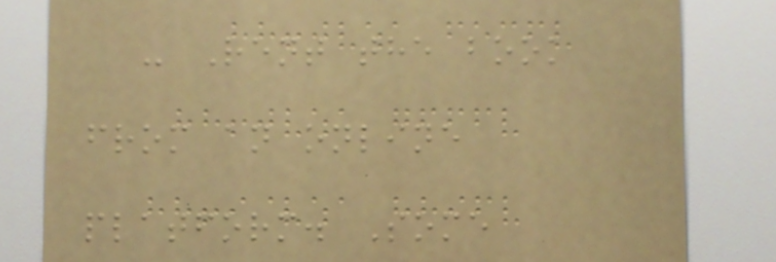- Rent the book
from an online
platform. Some
